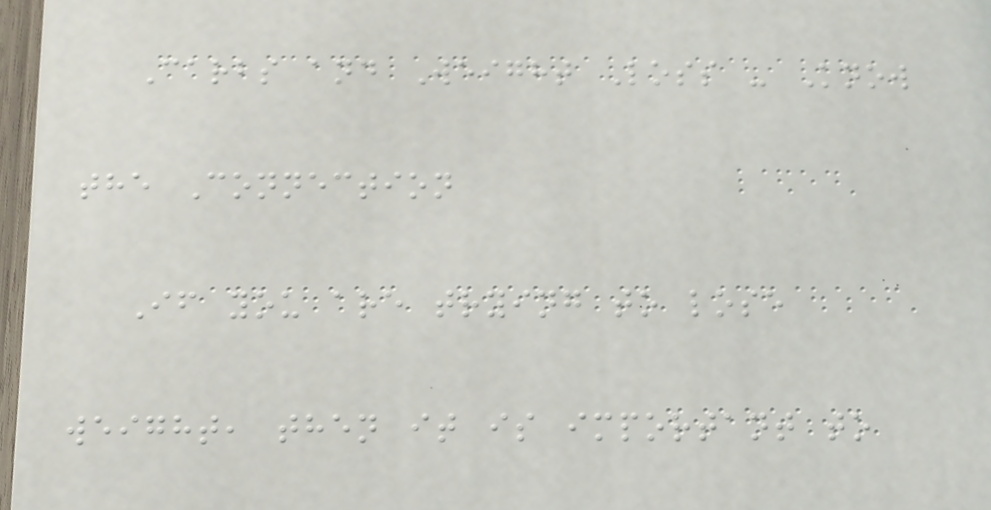Carbs and Weight Loss - Know
the Connection
If you are trying to lose
weight, then it is important to
